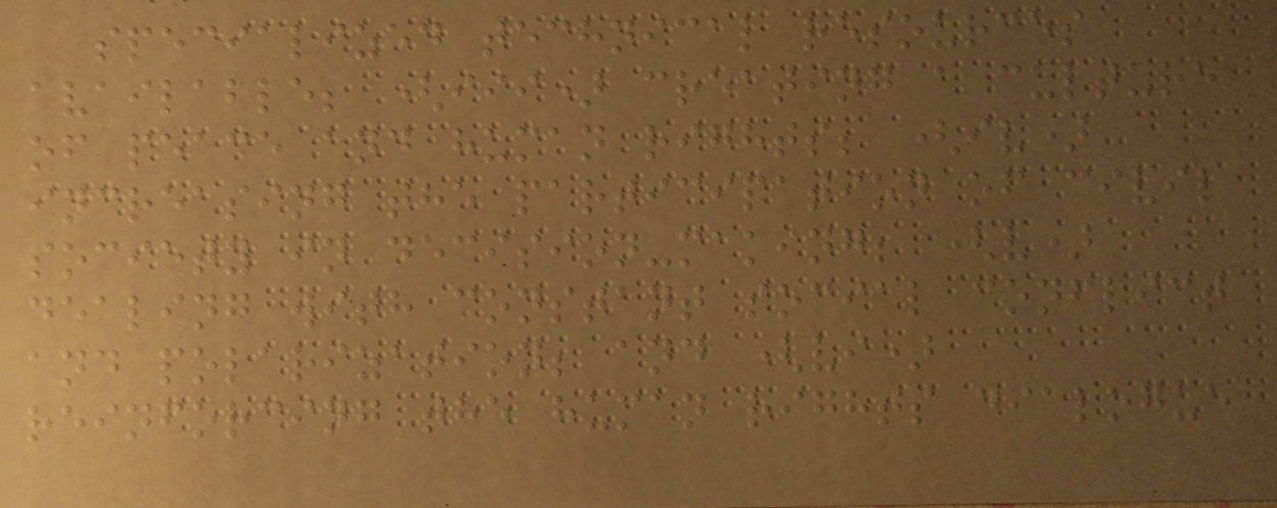specialized technical resources
available; (iii) creating a culture
of peace and human rights; (iv)
increasing the participation of civil
society in decision-making; (v)
dealing with constant social conflict
and polarization; and (vi)
reinforcing the human rights dialogue
